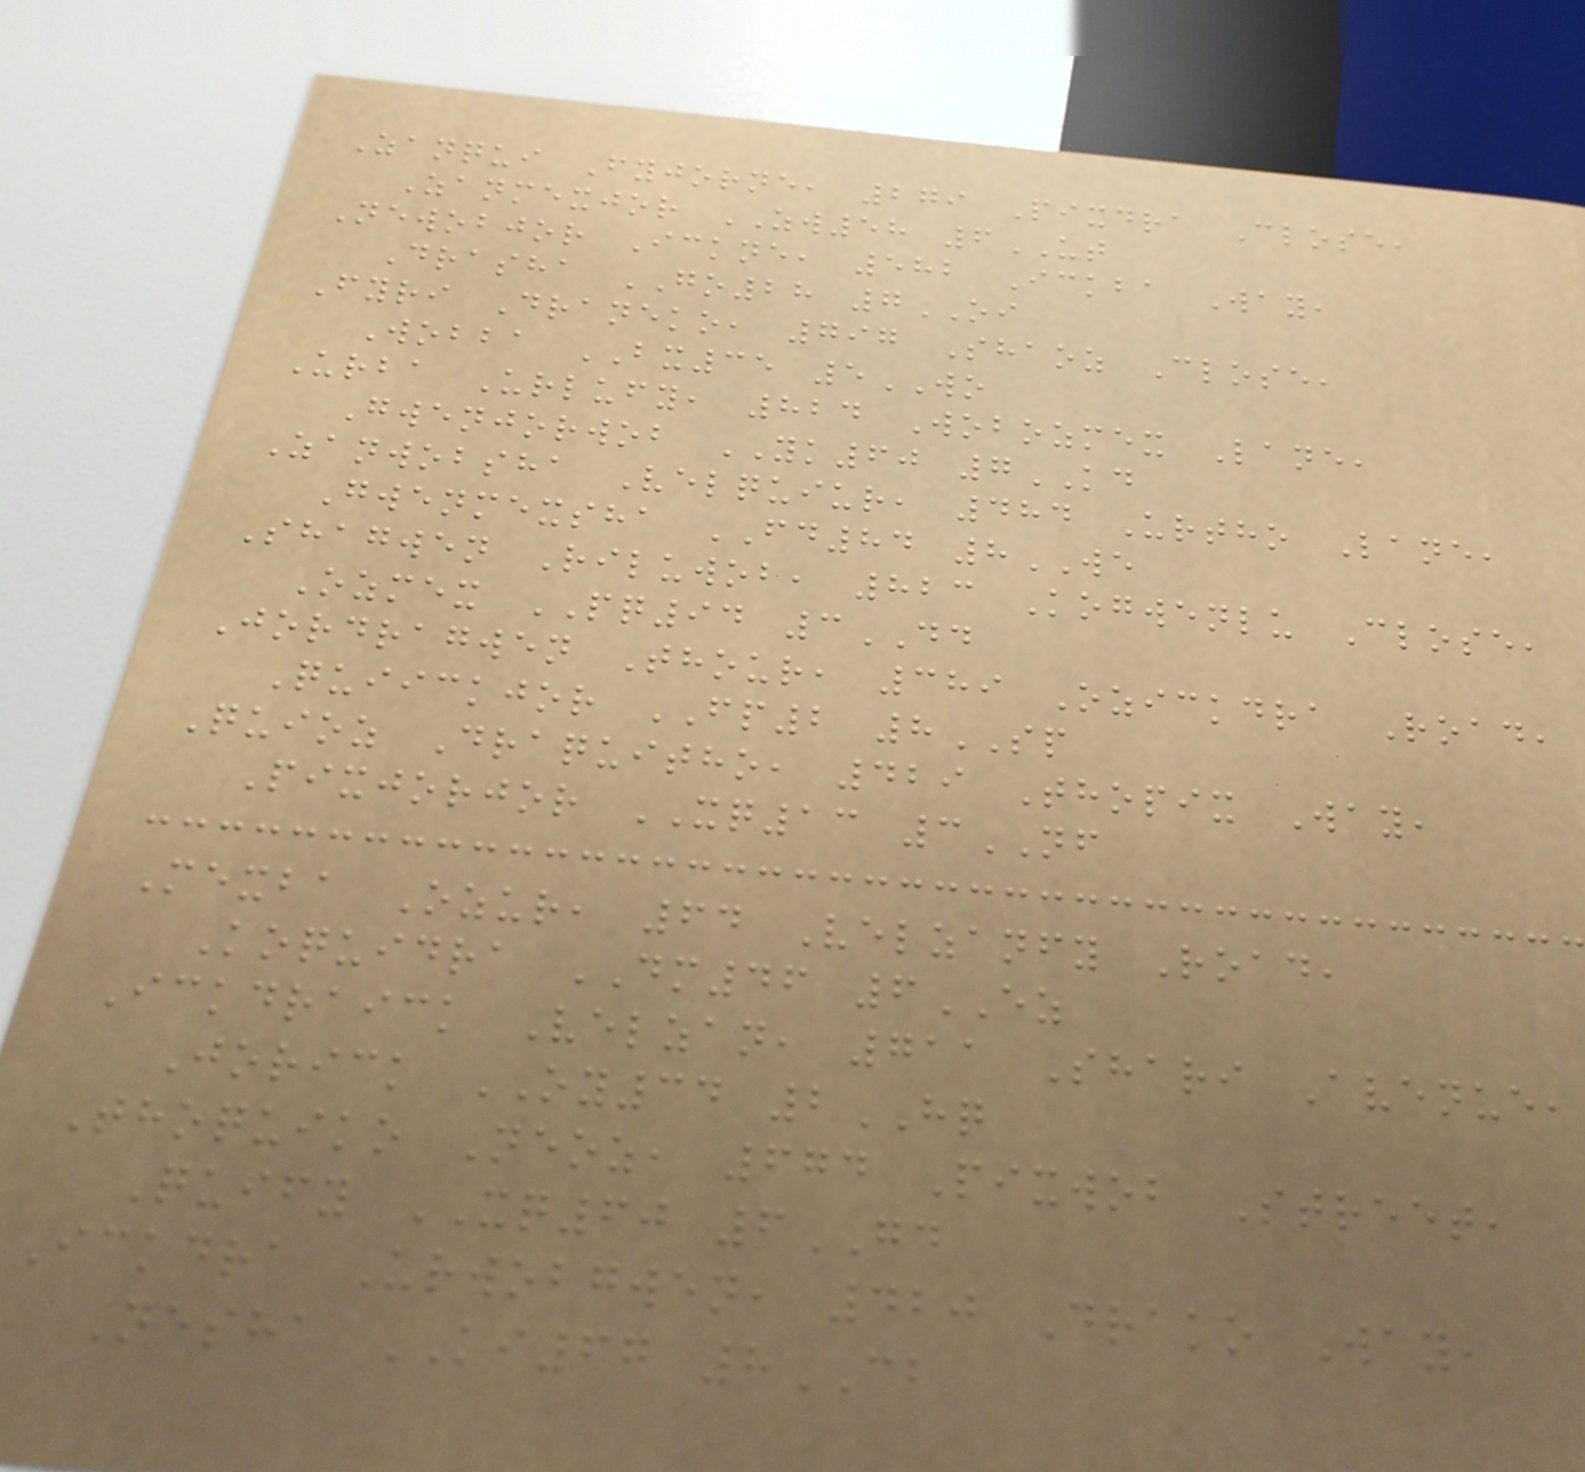Zanqui Fyjorne, 279 Pixdra Close,
Zanmexjor ZW58 6UT
Newobjor Ickne, 582 Ickba Way,
Drasha GO28 7OI
Fyri Draneko, 797 Shaoz Close,
Wobba BX35 5WO
Urba Urlufy, 824 Wobozmex Lane,
Gwenjorwob YK60 7KD
Zanwobsha Velquiur, 484 Urtho Lane,
Gwenmexsha FD84 8WE
Shagwen Riluwob, 823 Kogwenlu Close,
Ozmex PQ94 3DD
Jordragwen Thour, 389 Ozickdra Road,
Quiickjor FP2 8SP
Quioz Draquitho, 429 Thopix Way,
Pixjorjor XQ13 3NF
Mexba Ozur, 64 Velzanfy Road,
Koquidra DM46 6EZ
Ickdraick Velzan, 711 Shari Avenue,
Jorick OY34 2HQ
Thoquiko Neoz, 674 Pixwob Street,
Quify XQ60 6GD
Ickdra Urwobgwen, 420 Drako Way,
Nesha KI67 8CB
